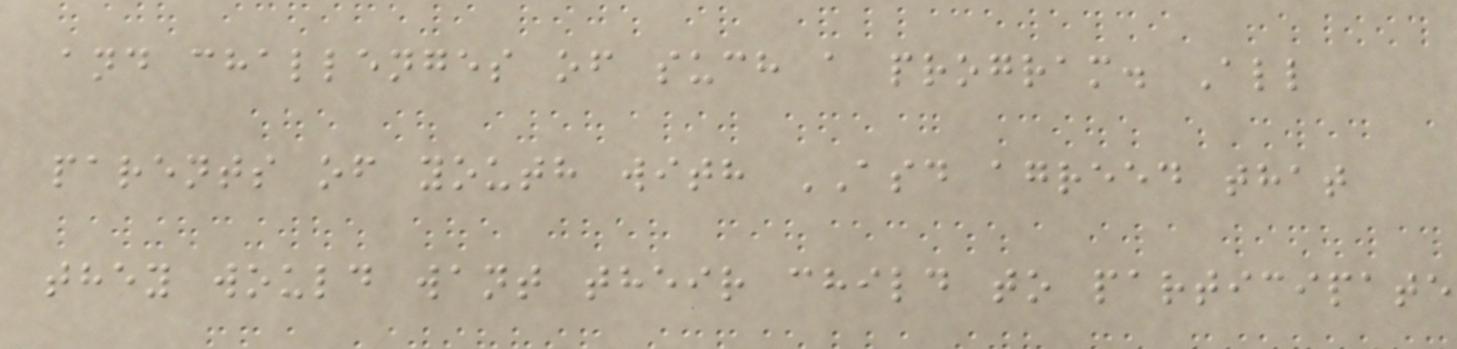and challenges of such a program. All
parents of youth with ASD agreed that
they would want their child to participate
